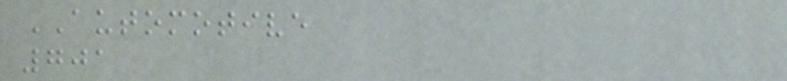AUTOMOTIVE
701
